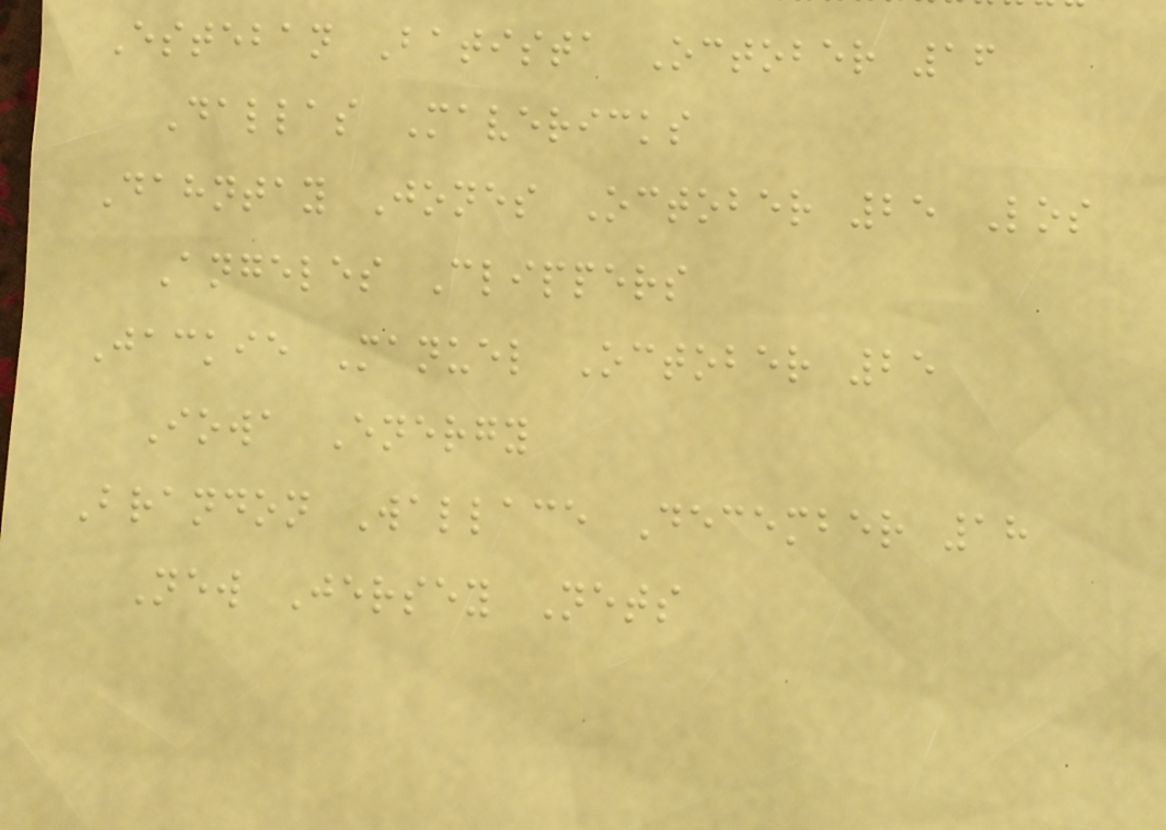Esteban Batista October 16
Dallas Mavericks
Dahntay Jones October 25 Los
Angeles Clippers
Jackie Manuel October 25
Iowa Energy
Brandon Wallace December 18
New Jersey Nets
